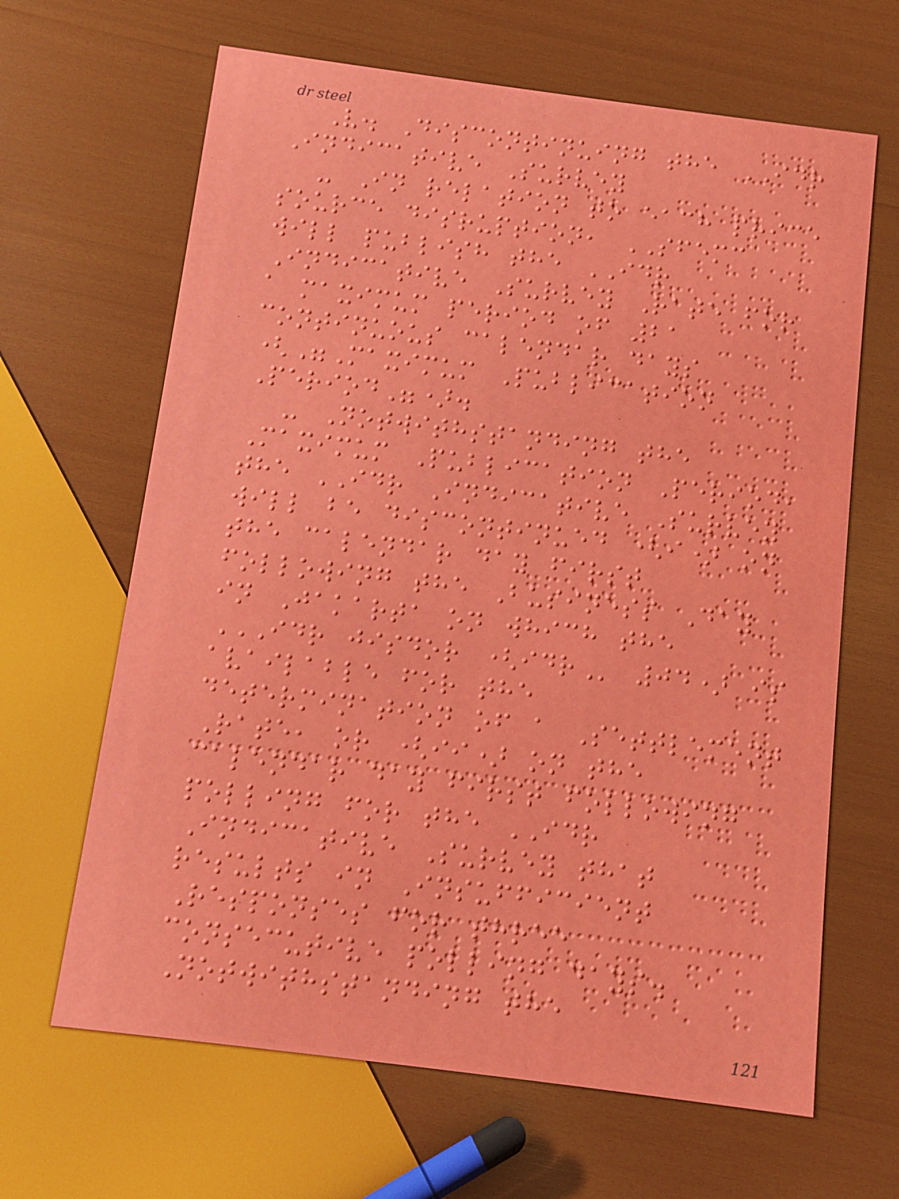V. Discontinuing the IDR
Indicative Survey
- In relation to each price
source disruption, SFEMC
will publish the IDR
Indicative Survey Rate for
a maximum period of 21
continuous calendar days
("Maximum Publication
Period").
- Notwithstanding the
Maximum Publication Period,
the IDR Indicative Survey
will be discontinued (i) on
the calendar day first
following the Business Day
in Jakarta on which the
IDR JISDOR (IDR 04) is
available for the
determination of a Settlement
Rate, or (ii) on the
calendar day first following
polling for the IDR
Indicative Survey that
results in Insufficient
Responses for three
consecutive polling days.
Notwithstanding the
